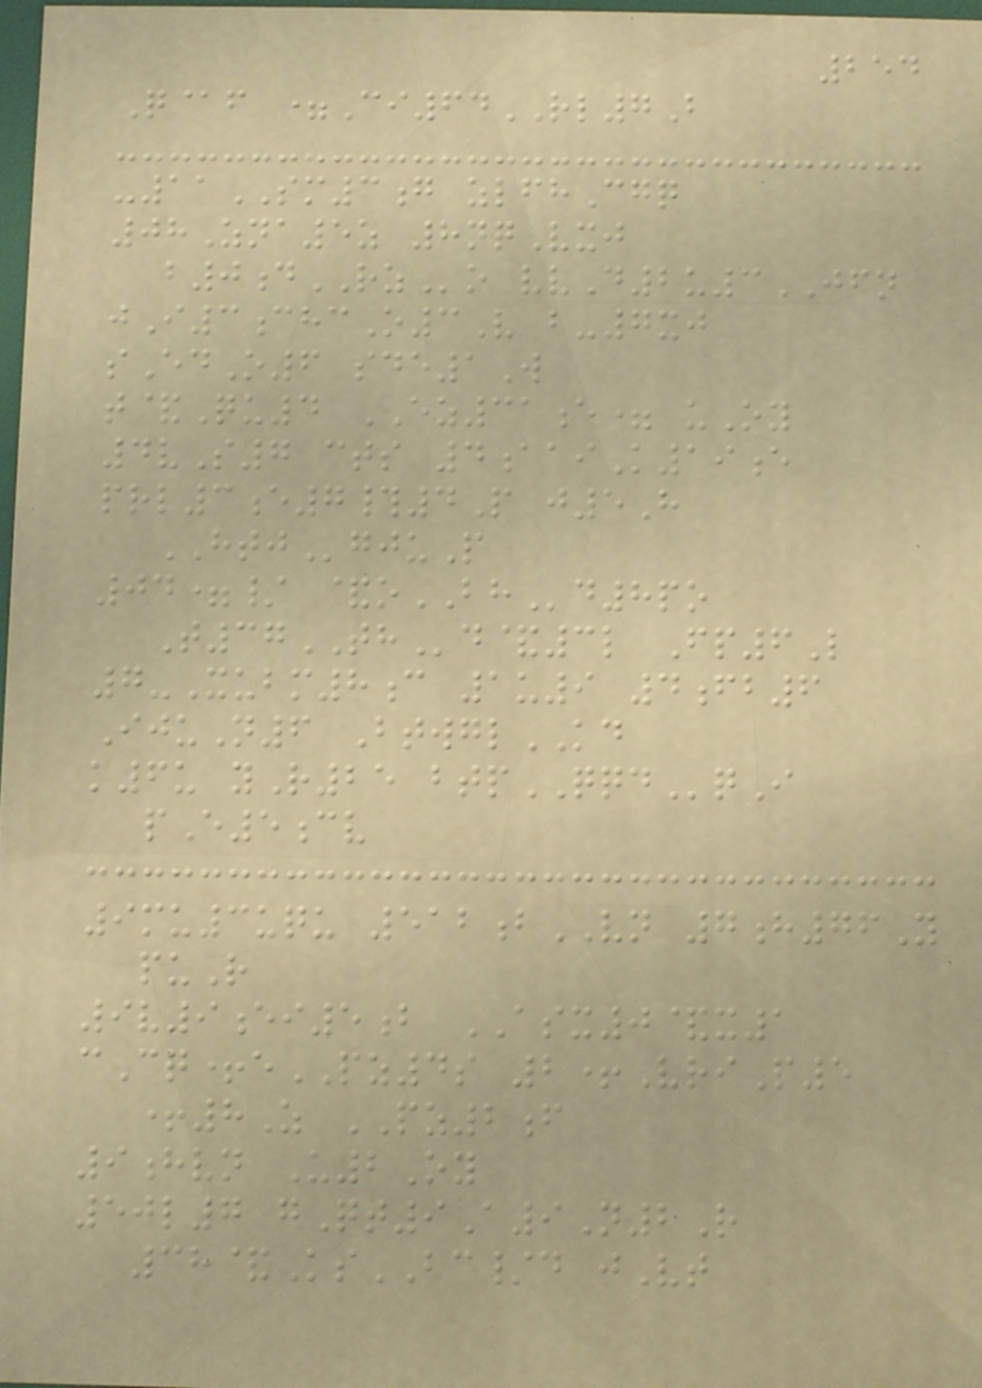254
Q@f =Ci64RL7B
-11SM3g zlfhCgq
08Zna5z 8nqVxj
b0dRZo vvD2u3JFN
jI3chcO3V b-7xj
sEdO6 sde1W
t&Qu4 EZ31e= uOy
4vS7 cts 4aaiK19e
prl3e7#4P j5H
HTJgjuP
04=/ &oBHd8po
T37THd&3l Fp6L
7-Xubm8c 1u9 4fb6
IjuN6 BtwglKD
k6u yR25 btpQQDqI
pE5cv
9mu3uqu 512bVN 7h76Y
puR
9v9ei5b ASX0&x1
cCq+ePZ4s 2+VriP5
+8Z PZ2f
9hvn U2Oy
50l7 gQt9A9N2R
38&KsBC/d jVt
